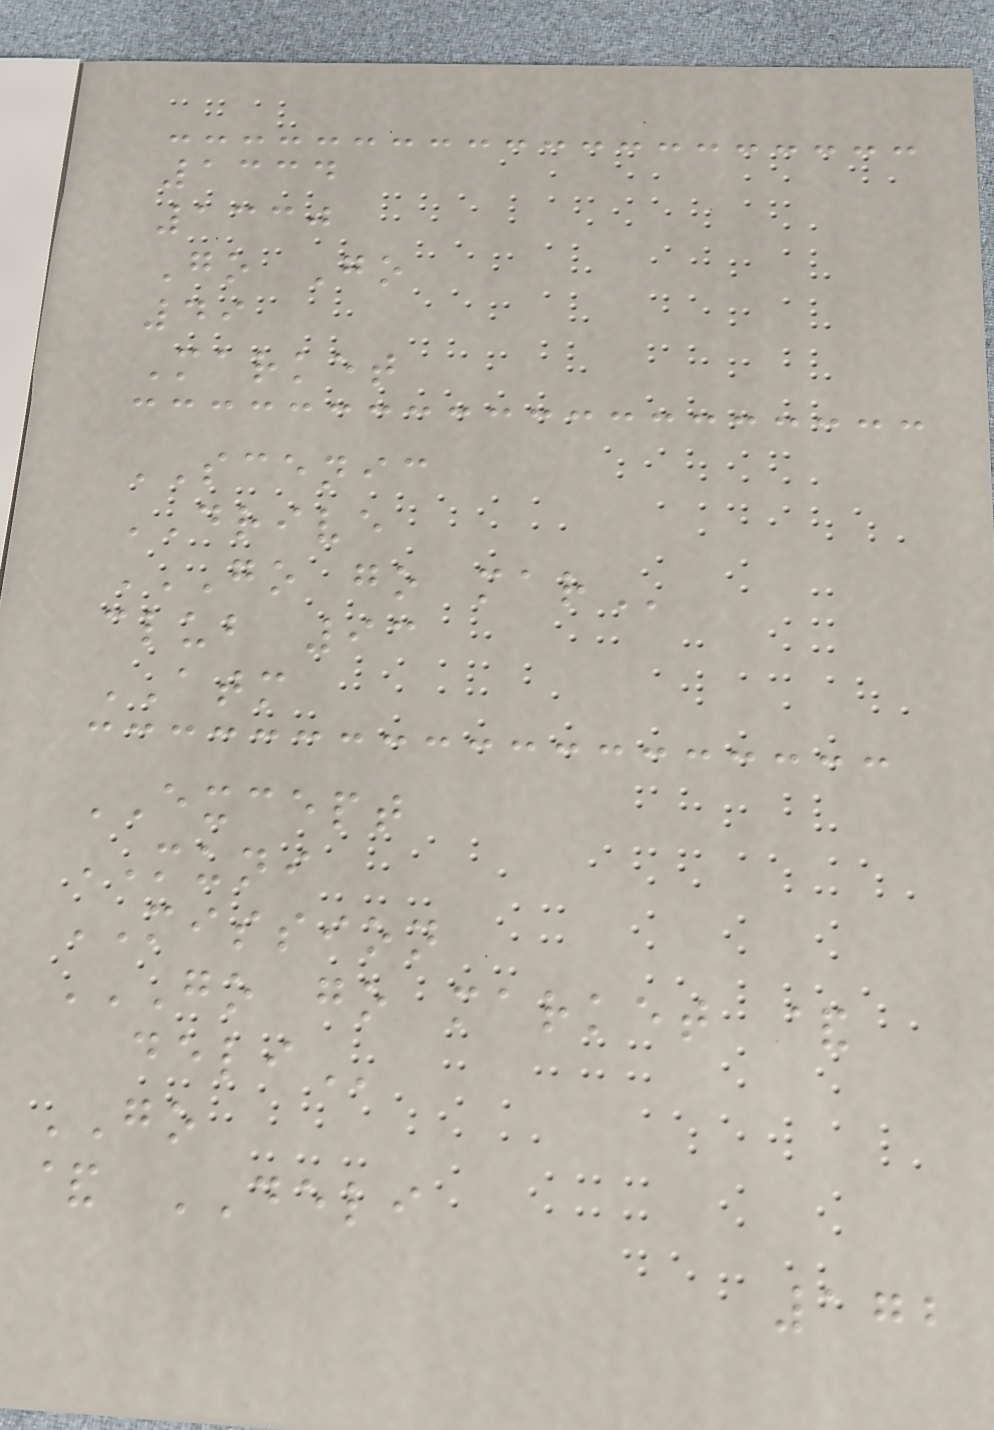1334
1330
Go Go
49
Market
SCENIC
DRIVE
GO GO MAR
club 93
ATM
EXCEPT
MUNI
MISSION
GO GO MARKET &
DELI
GO
& DELI
172
